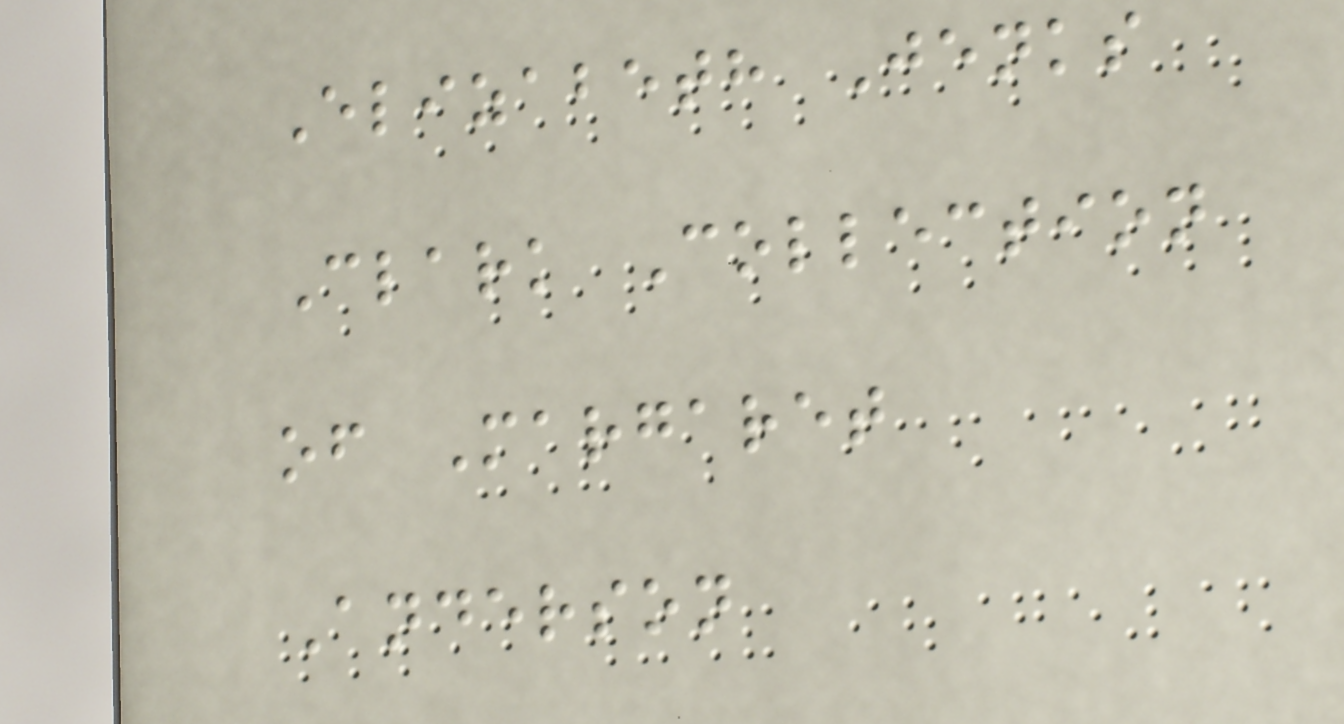Elizabeth Jenks
Clark Collection
of Margaret
Anderson
